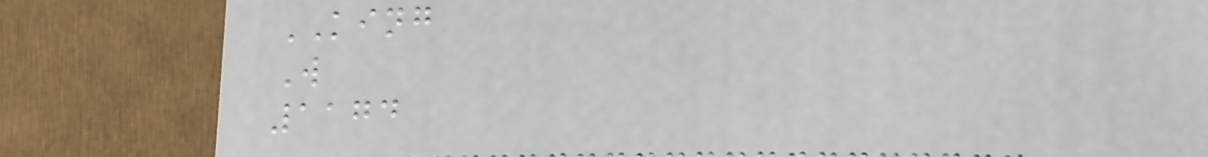KING
W
1174
